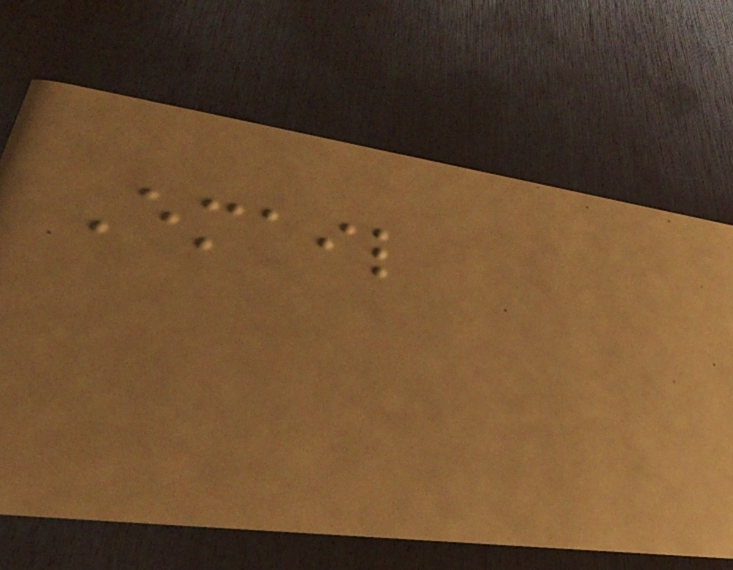Email
